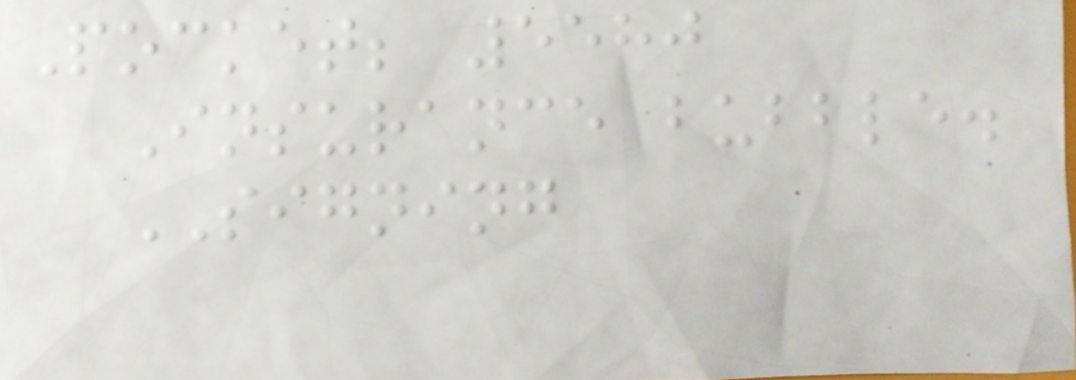Pocket; 5580
Insurance bubble.
SIGNING
